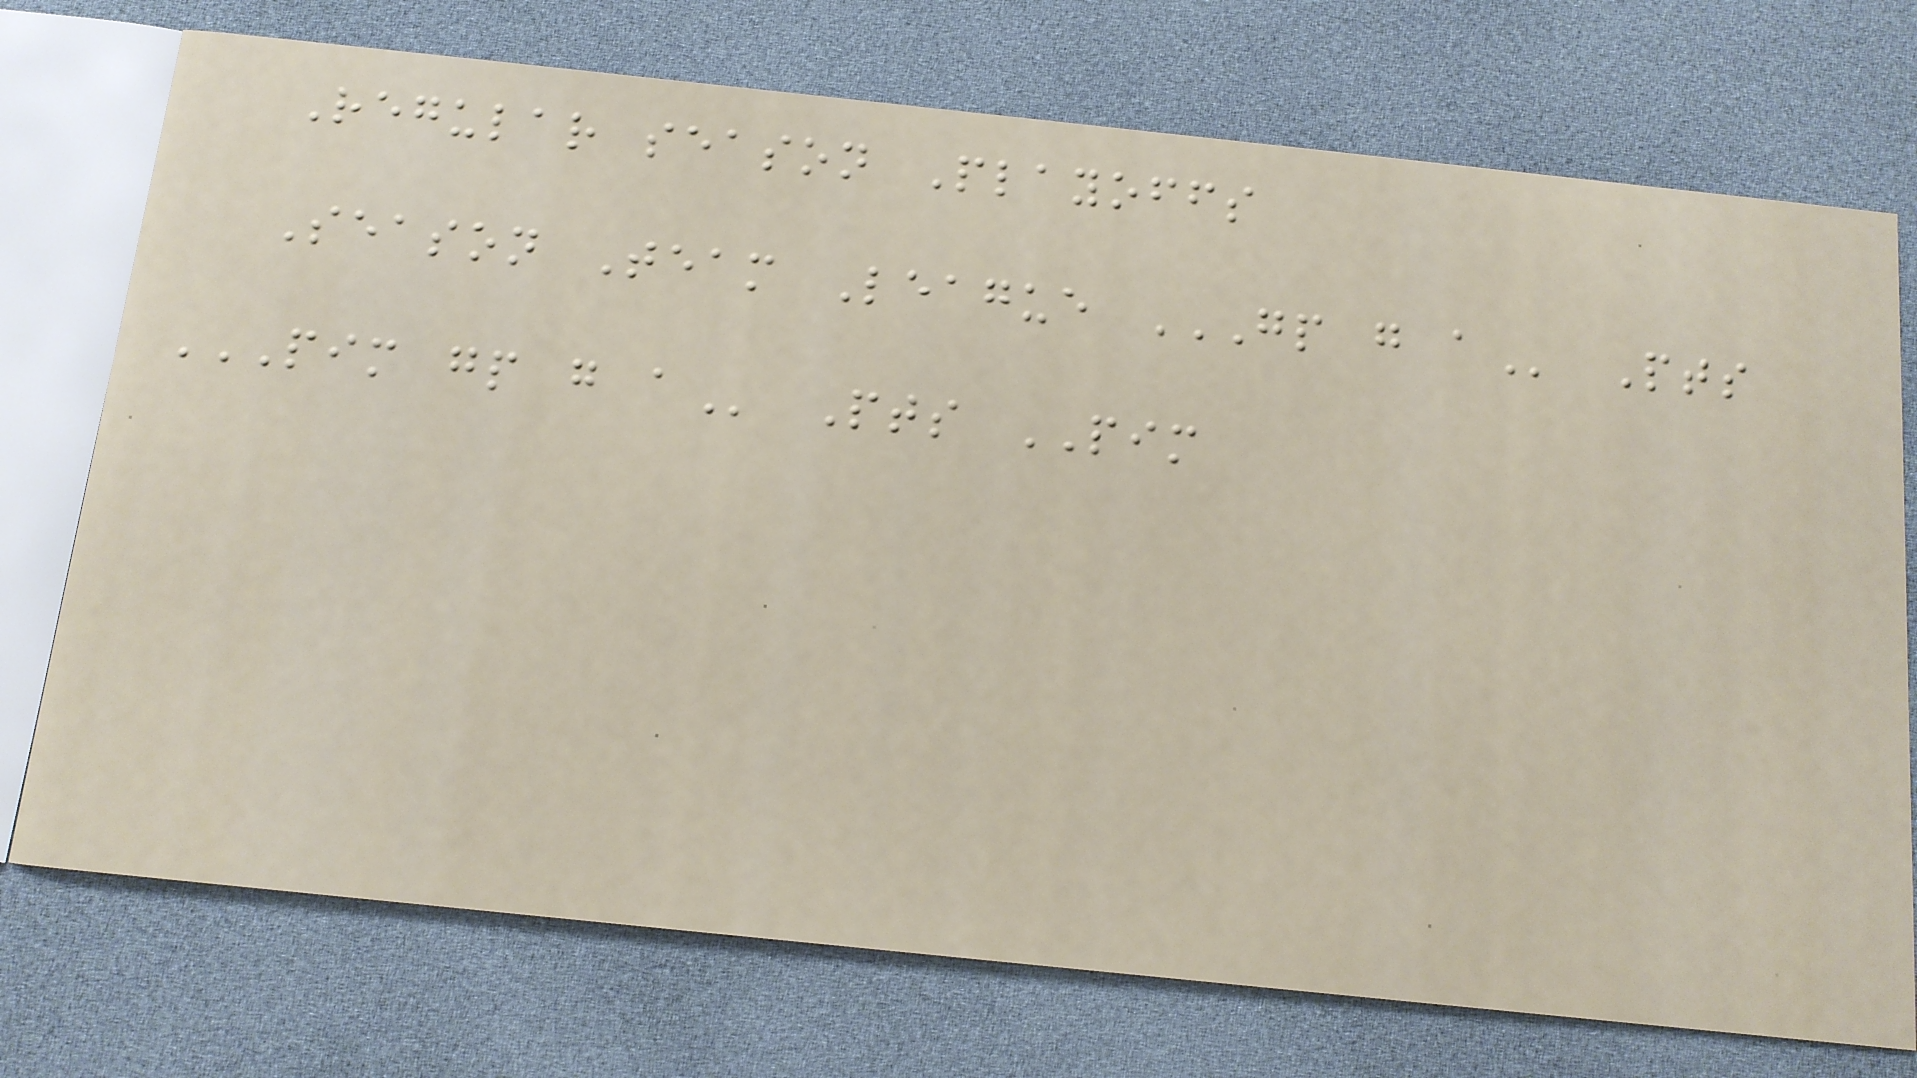Regular season Playoffs
Season Team League GP G A Pts
PIM GP G A Pts PIM
